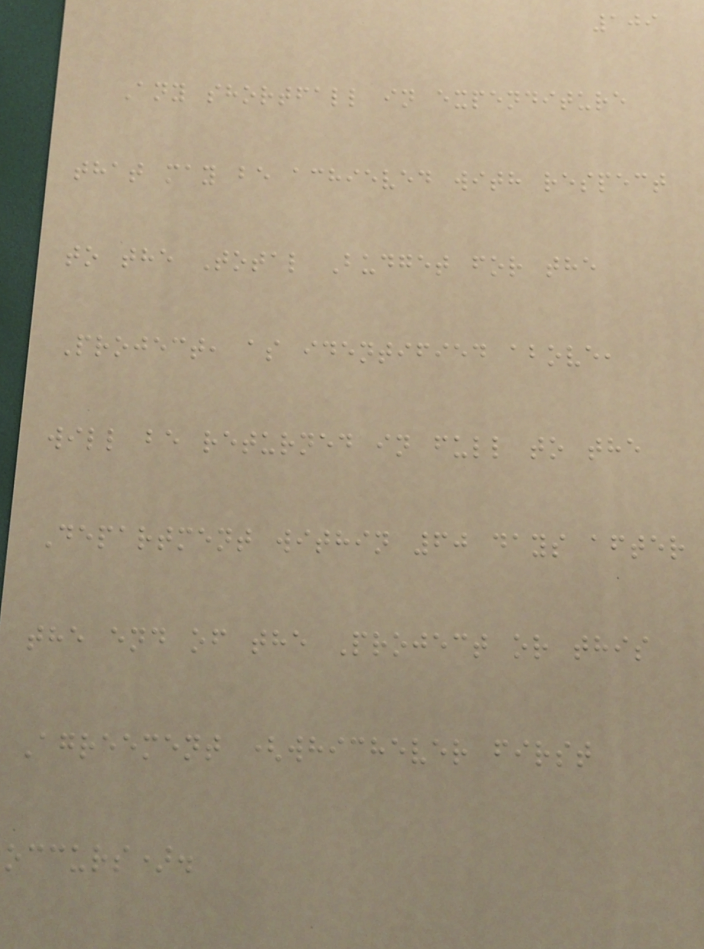109
Any shortfall in expenditure
that may be achieved with respect
to the Total Budget for the
Project, as identified above,
will be returned in full to the
Department within 60 days after
the end of the Project or this
Agreement (whichever first
occurs).
